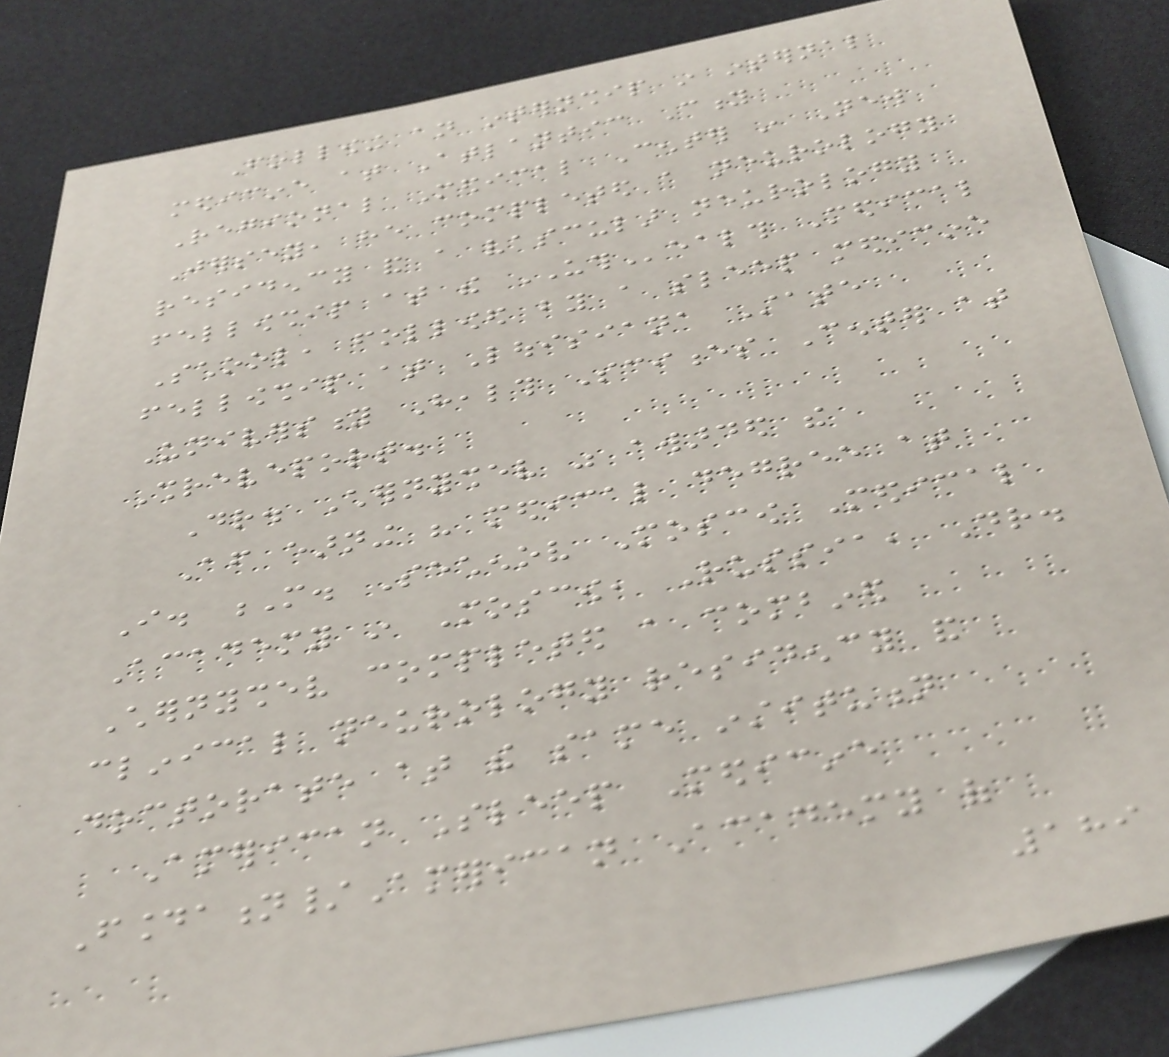Following an internship in internal
medicine at Atlantic City
Regional Medical Center in New
Jersey, he completed a neurology
residency and a vascular neurology
fellowship at the UTHealth Medical
School, followed by a sleep medicine
fellowship at Louisiana State
University Health Sciences Center at
Shreveport.
Dr. Chernyshev was awarded the
After earning his medical degree at
I. M. Sechenov Moscow Medical
Academy in Moscow, Russia, Dr.
Chernyshev completed a combined
clinical neurology residency and
doctorate at the same institution
American Sleep Medicine
Foundation/American Academy of
189
